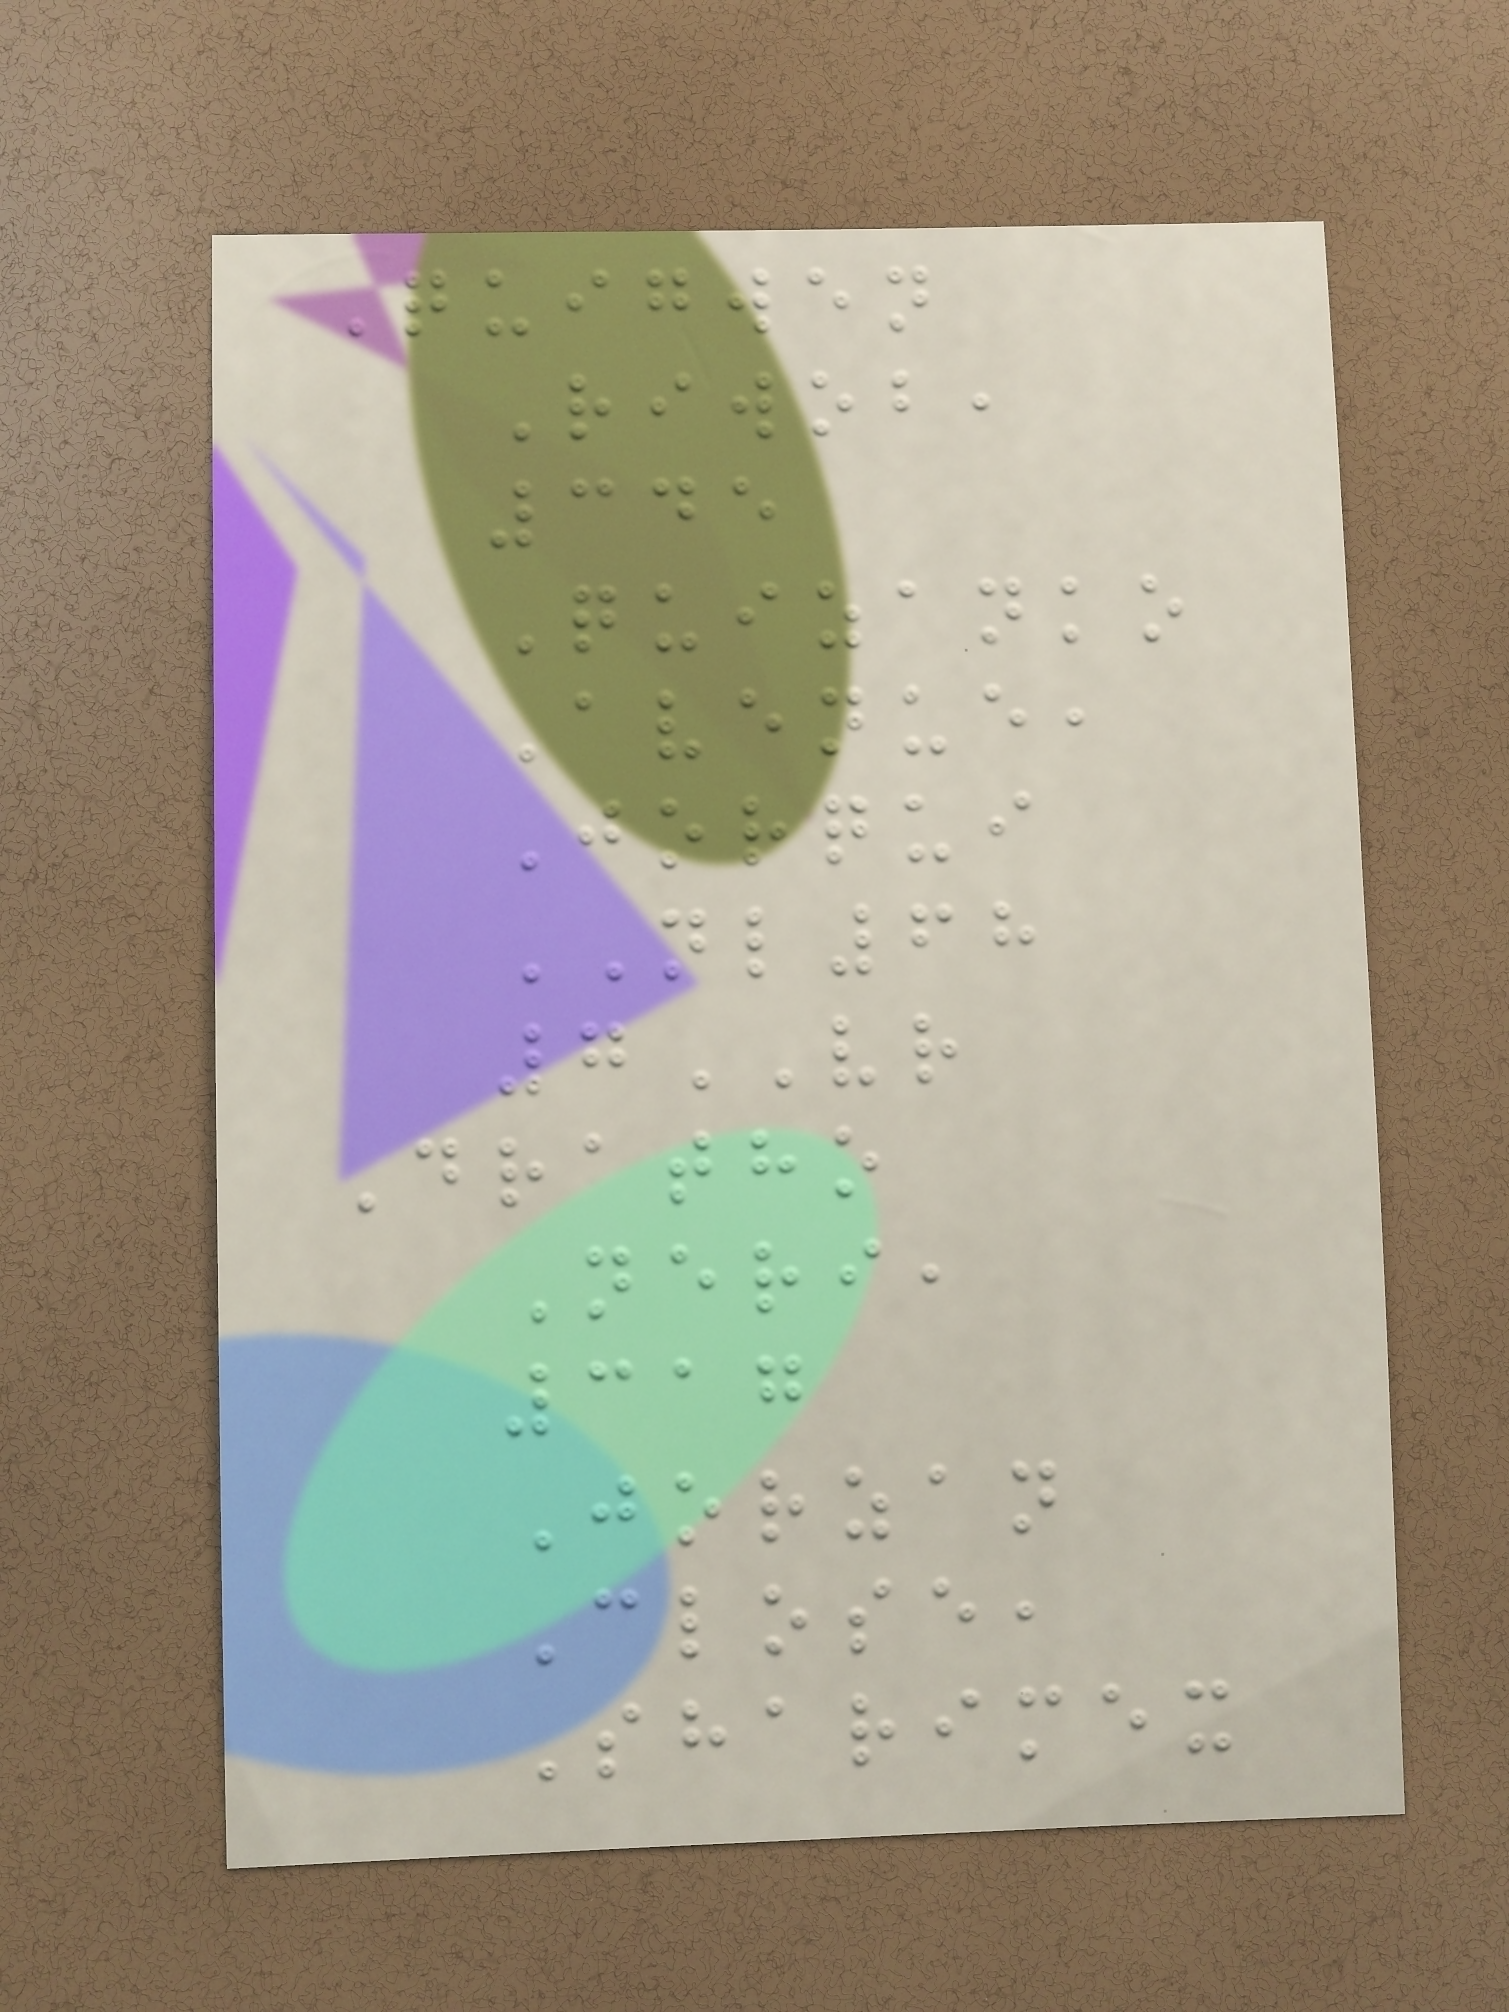Quigwen
Riwob,
345
Quizanko
Avenue,
Jorqui
NL68
7VR
Dratho
Neri,
317
Jorzan
Close,
Sharimex
